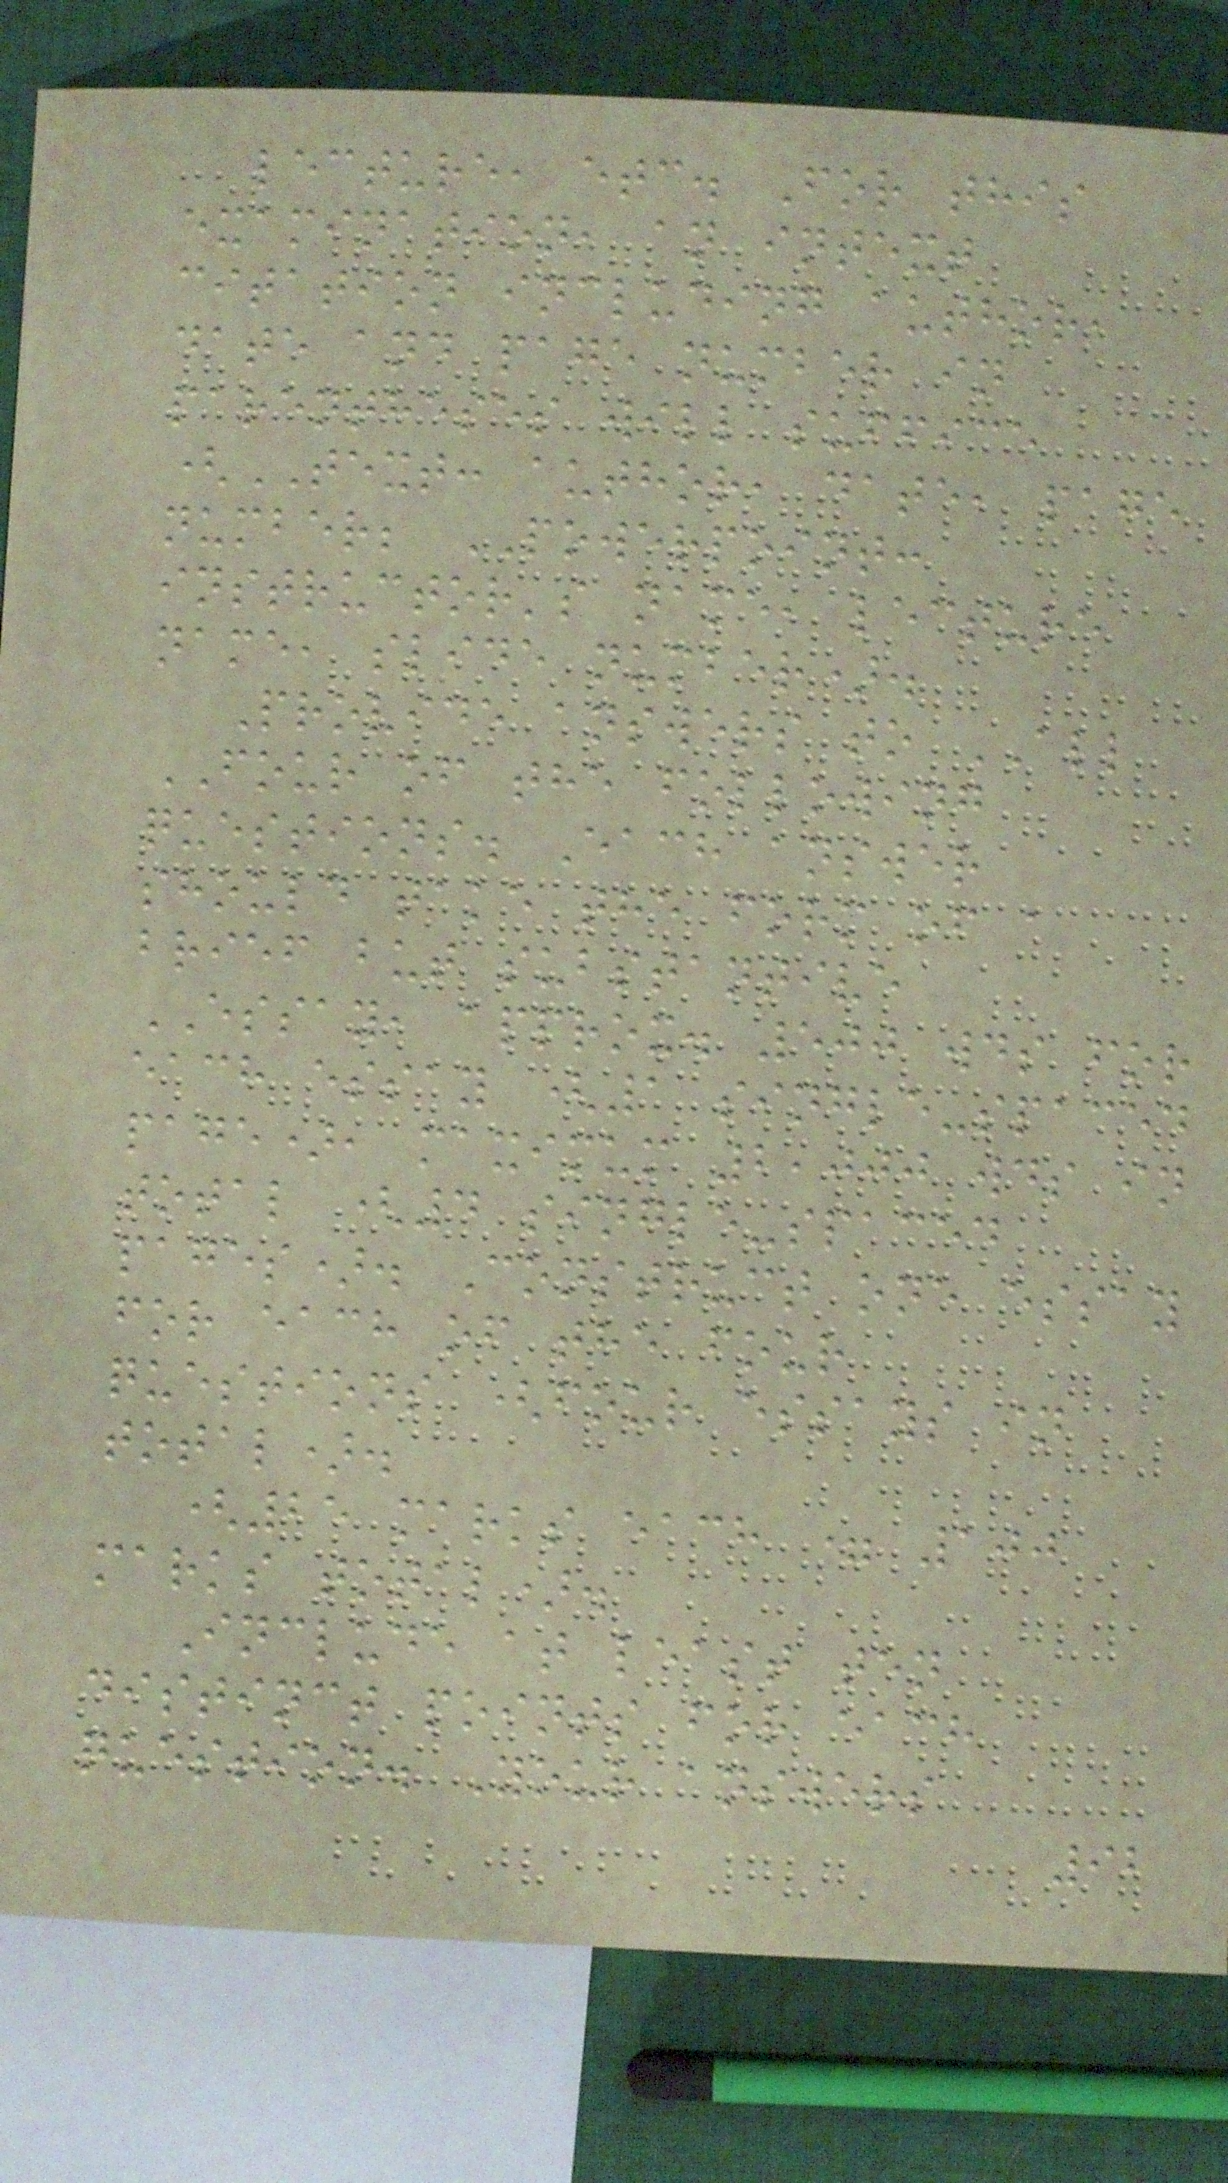lecture, etc. For this
examination, an intext
citation including author,
date and page number in
parentheses will suffice
(TEXT: author, date, page
number; POWERPOINT:
instructor's name, lecture
name, slide number).
Provide answers to ALL
FOUR of the following
questions. Each answer
should take the form of a
brief but substantive
ESSAY, approx. 500 wds for
each essay (1 single-spaced
page), maximum 2,000 wds in
total (4 single-spaced
pages). Construct one essay
for each of the four
questions (four essays in
total).
(25 marks each = 100
marks total).
Include at least ten
distinct points for each
question. Your answers
92
